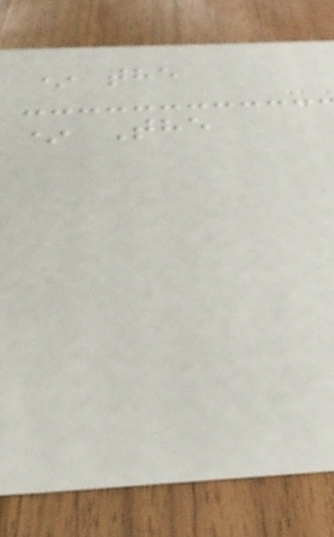* the
* The
